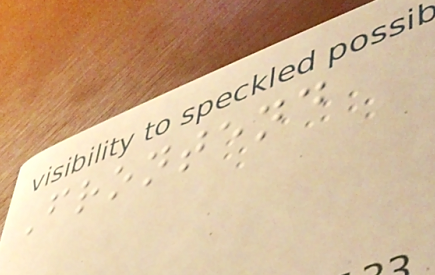Frontend
